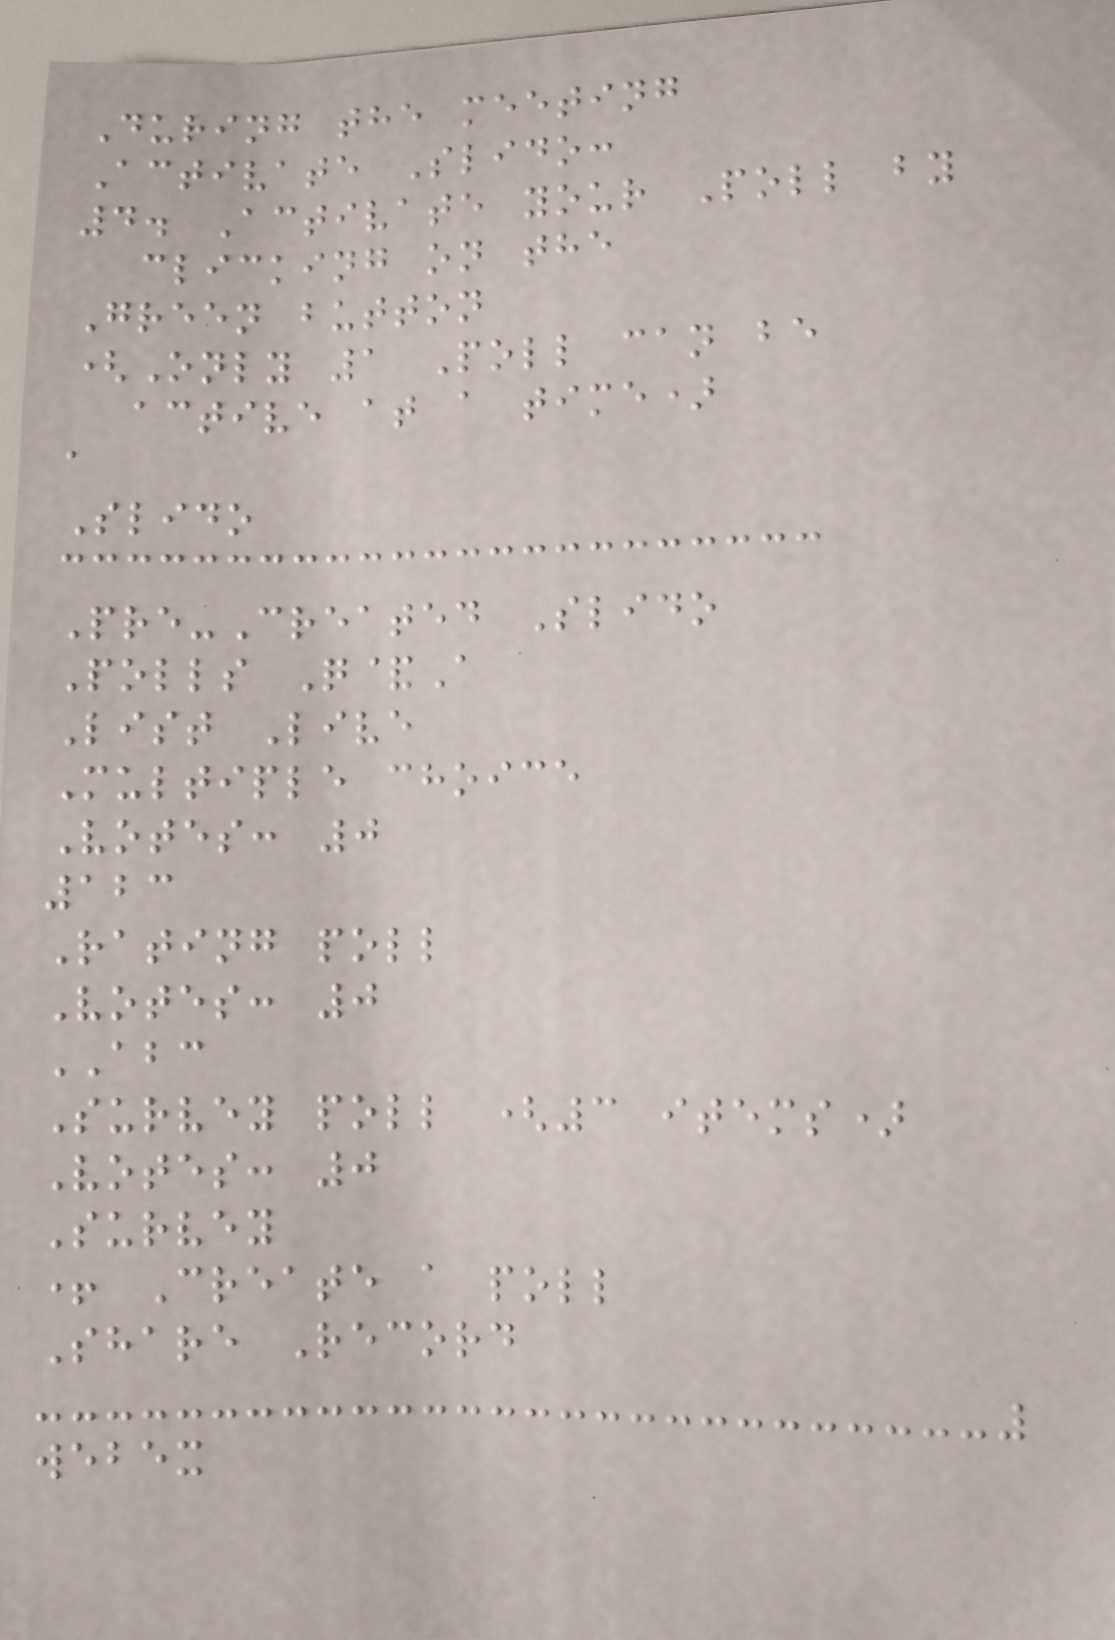During the meeting
Activate Slido:
4. Activate your Poll by
clicking on the
Green button
(Only 1 Poll can be
active at a time)
a
Slido
Pre-Created Slido
Polls Q&A
List Live
Multiple choice
Votes: 0
123
Rating poll
Votes: 0
ABC
Survey poll (3 items)
Votes: 0
Survey
+ Create a poll
Share Record
webex
